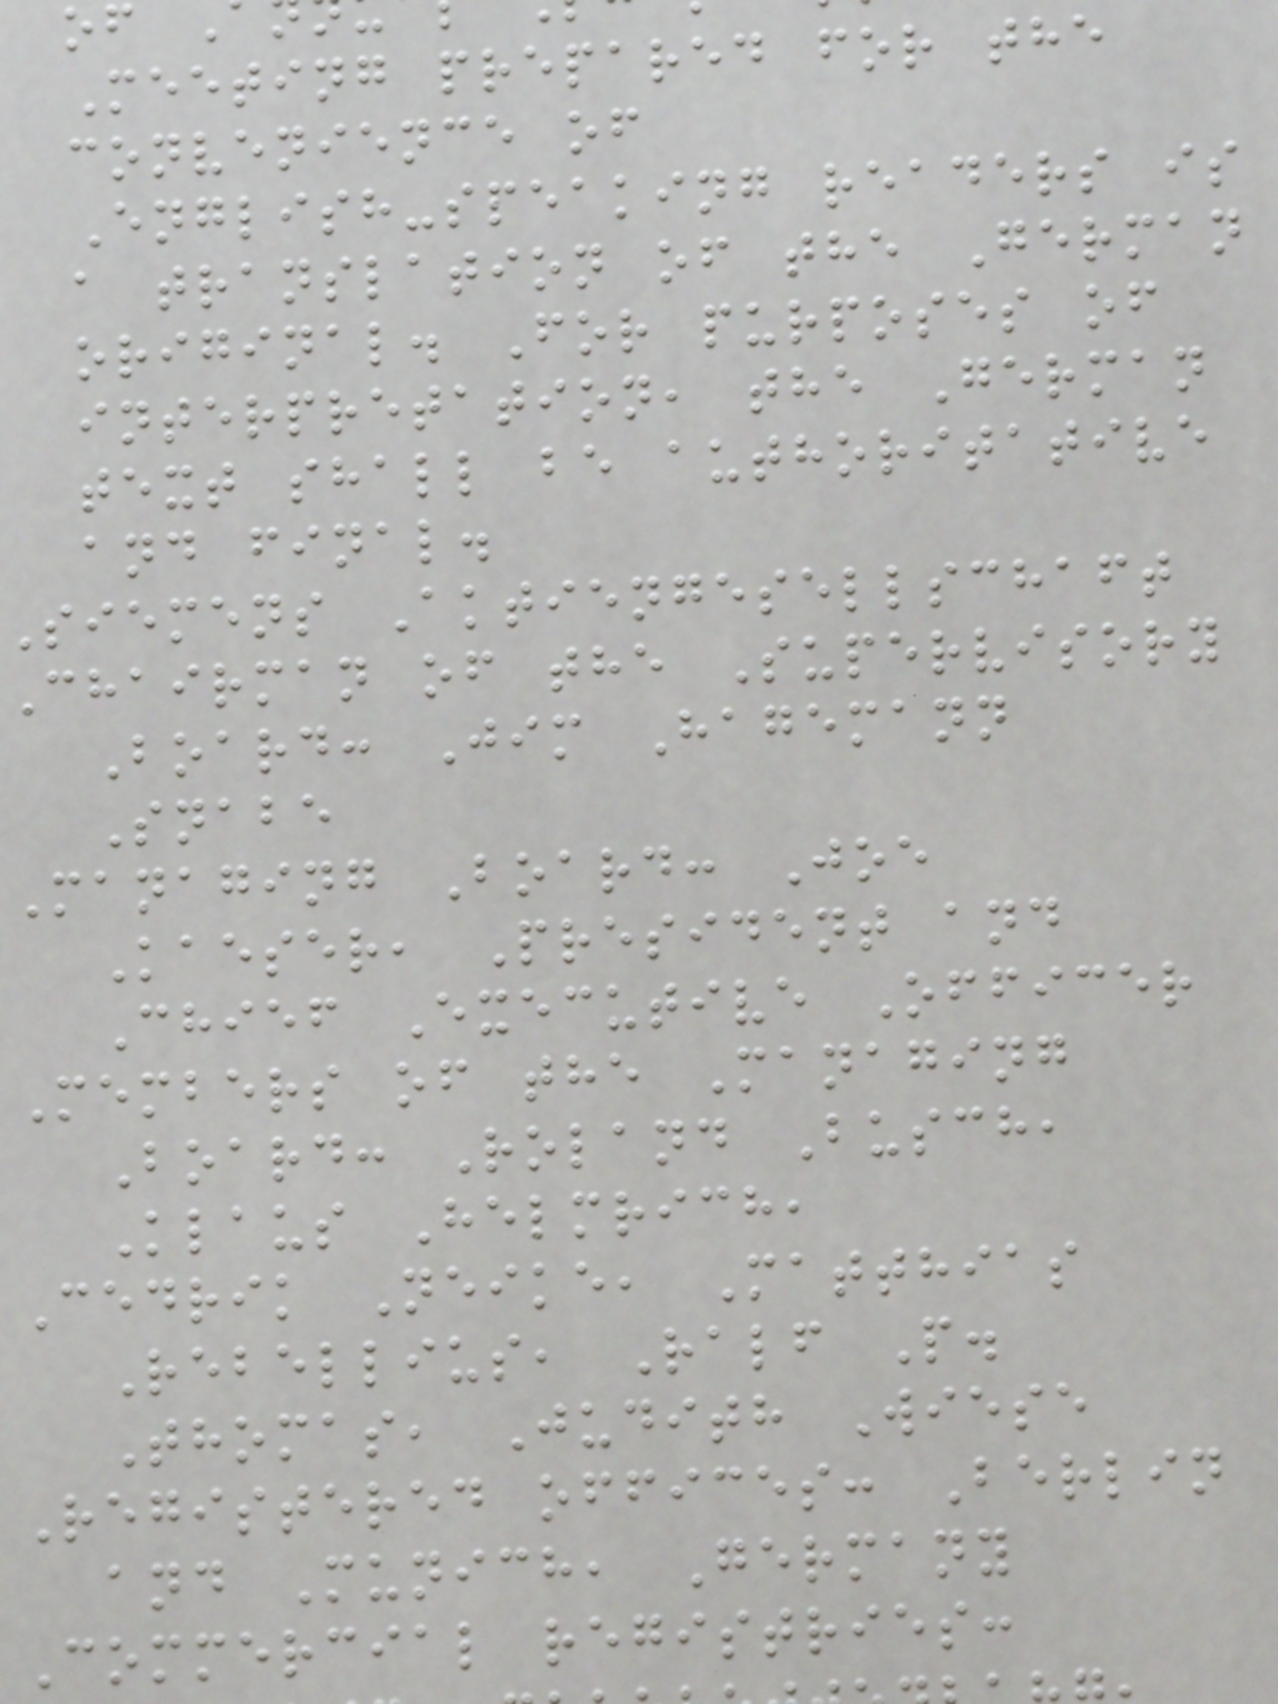Meeting prepared for the
convenience of
English-speaking readers is
a translation of the German
original. For purposes of
interpretation, the German
text shall be authoritative
and final.
Siemens Aktiengesellschaft
Chairman of the Supervisory
Board: Jim Hagemann
Snabe
Managing Board: Joe
Kaeser, President and
Chief Executive Officer
Members of the Managing
Board: Roland Busch,
Klaus Helmrich,
Cedrik Neike, Matthias
Rebellius, Ralf P.
Thomas, Judith Wiese
Registered offices: Berlin
and Munich, Germany
Commercial registries:
